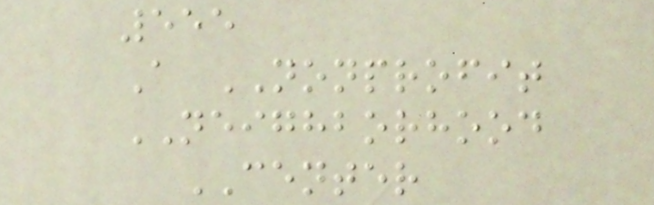555
A NONPROFIT
NEIGHBORHOOD
CENTER
